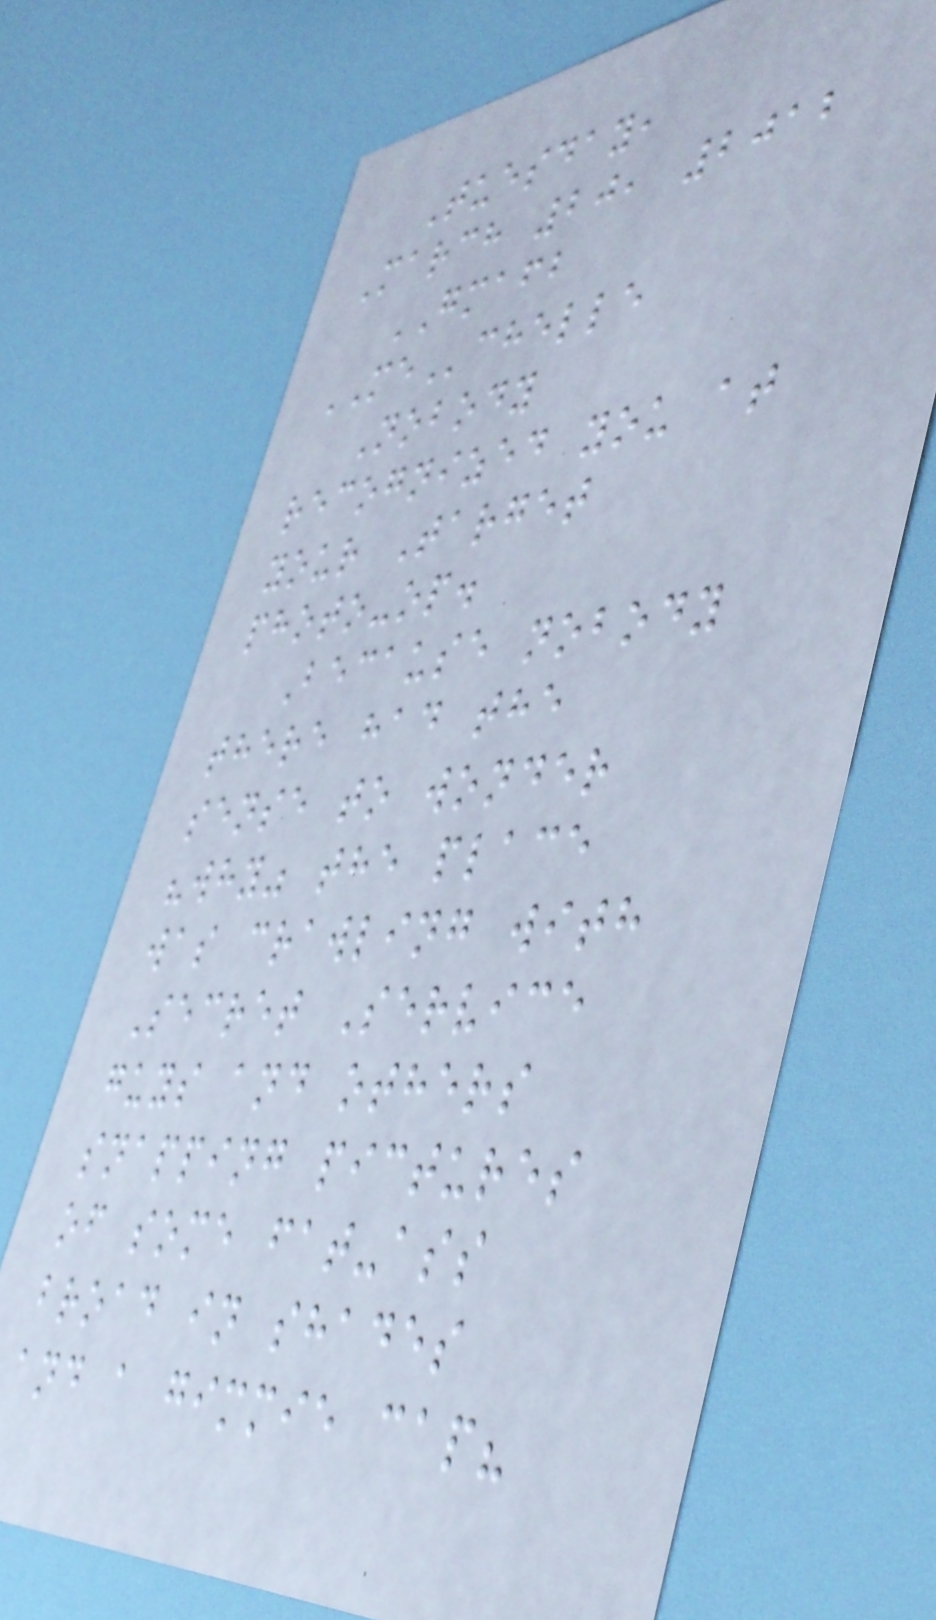Tuesday,
March 20, 2012
GMAFB
MEchelle
Nobody
recognized you at
your Target
photo-op.
Because nobody
there had the
sense to wonder
"why" the place
was crawling with
Secret Service
guys and others
snapping pictures
of some fat-ass
broad in shades
and a gimmie cap?
